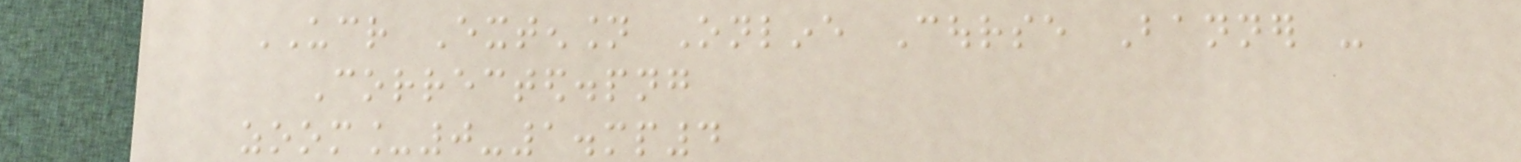UCR Extension Online Course Banner -
Corrected.png
zoom_0-1.mp4
